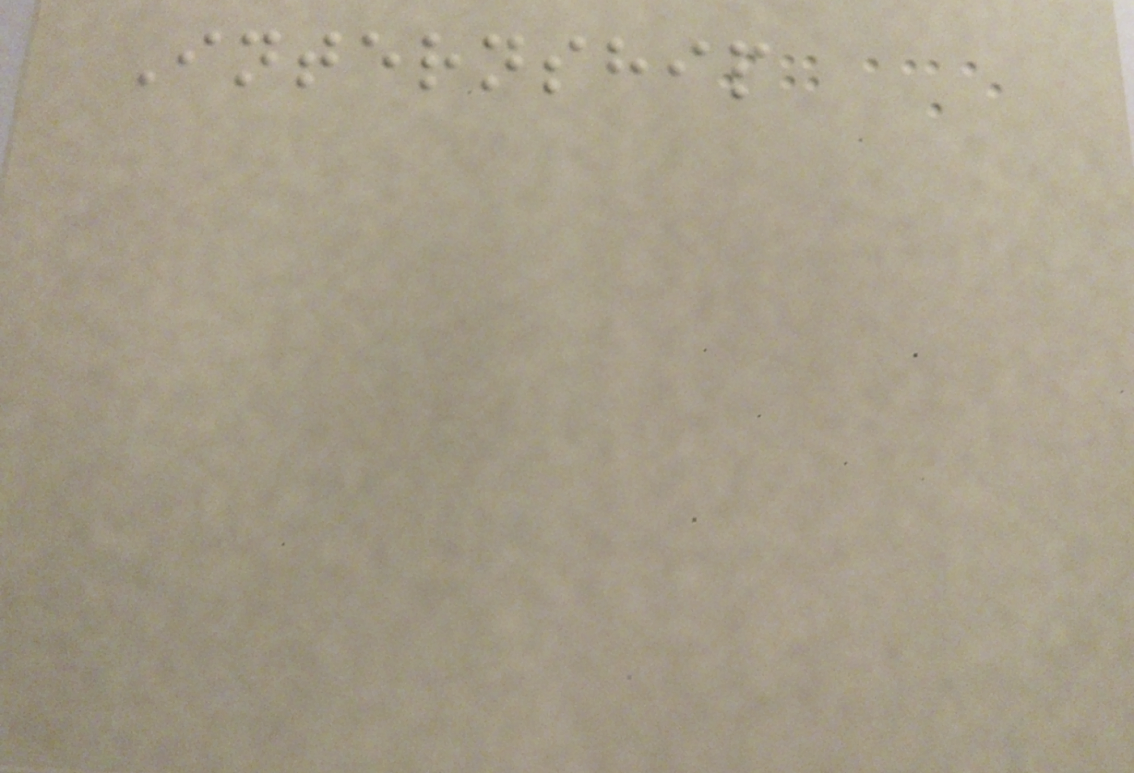Internship
